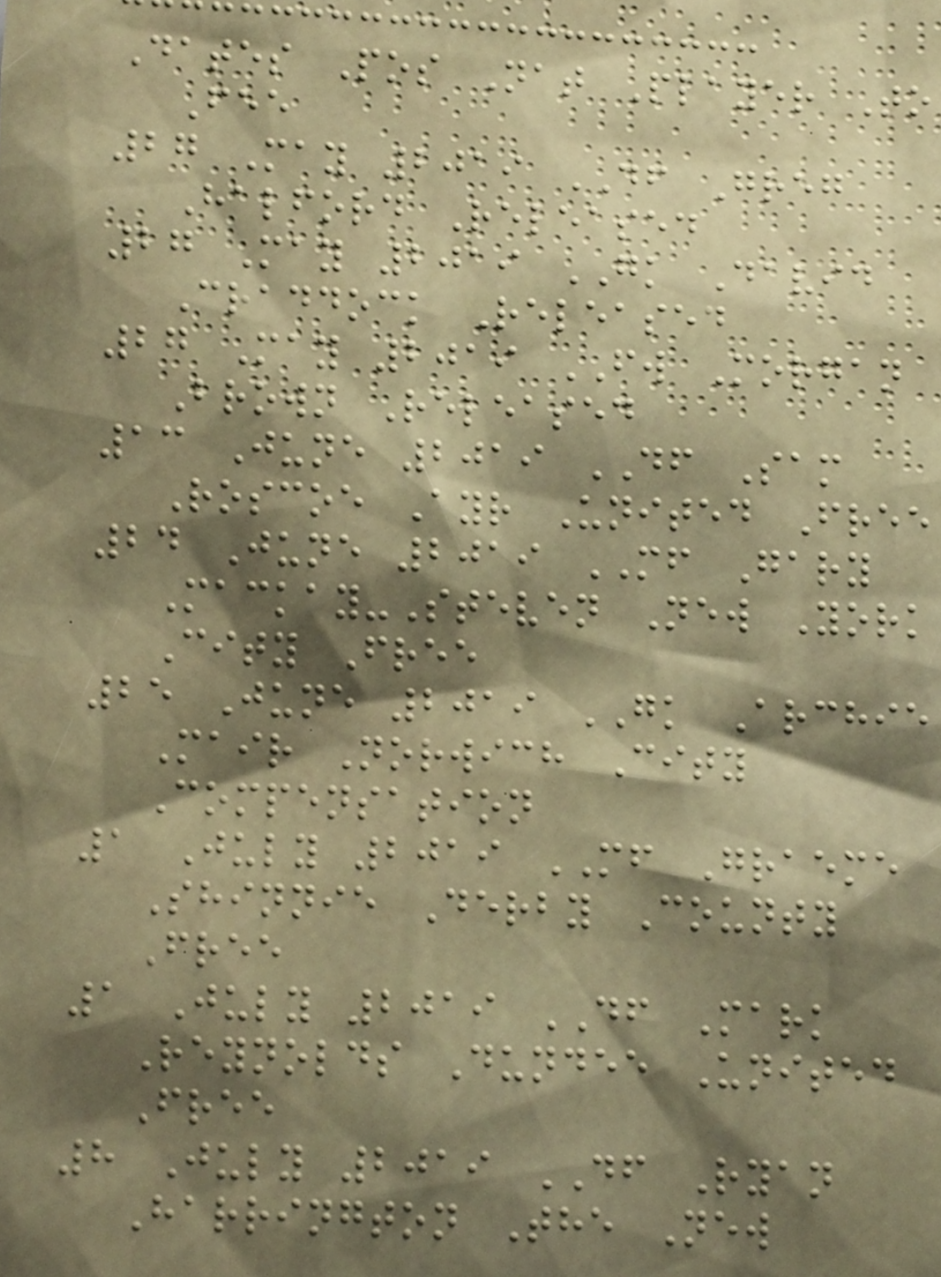Dates Pos Nat Player To
Fee
27 May 2019 DF Greg
Halford Released
27 May 2019 GK David
Craddock Released
27 May 2019 FW Morgan
Brown Released
13 June 2019 DF Sam
Roscoe Ayr United Free
24 June 2019 MF Gary
Mackay-Steven New York
City Free
25 June 2019 GK Archie
Mair Norwich City
Compensation
1 July 2019 MF Graeme
Shinnie Derby County
Free
1 July 2019 DF Mark
Reynolds Dundee United
Free
8 July 2019 DF Ryan
Harrington The New
